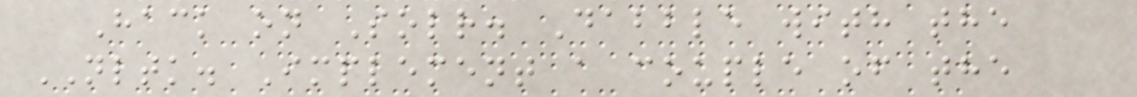Hack on Solr. Dabble with the
NLTK. Implement a couple of the
